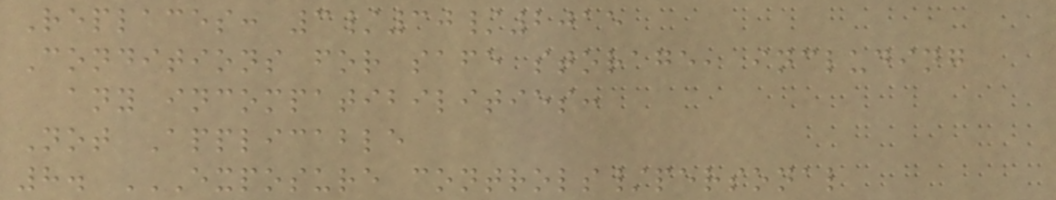Replaces: 3/30/2015
Conditions for safe storage, including
any incompatibilities:
Not Applicable
8. EXPOSURE CONTROLS/PERSONAL
